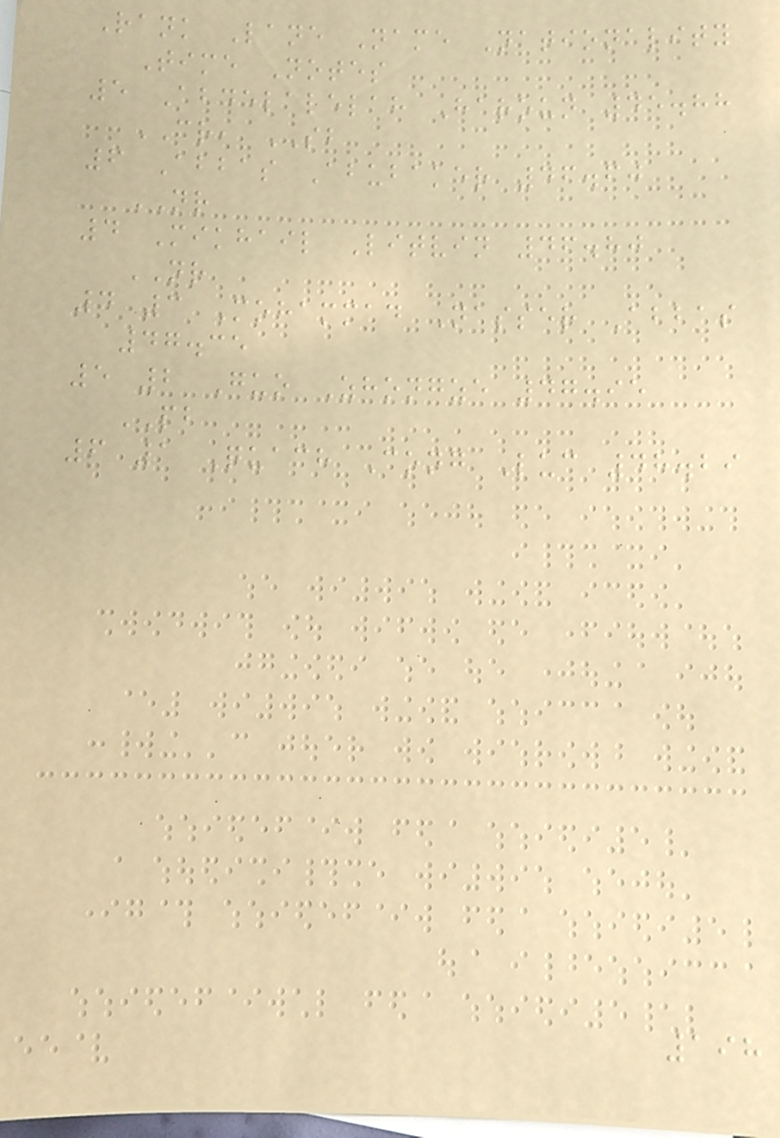Rank Lane Name Nationality
Time Notes
5 Abdelalelah Haroun 45.88
CR, SB
6 Abbas Abubaker 46.60
NR
4 Mikhail Litvin 46.80
NR
4 3 Mohammad Nasser Abbas
47.35
5 2 Guo Zhongze 47.95
PB
6 1 Quach Cong Luc 48.29
198
